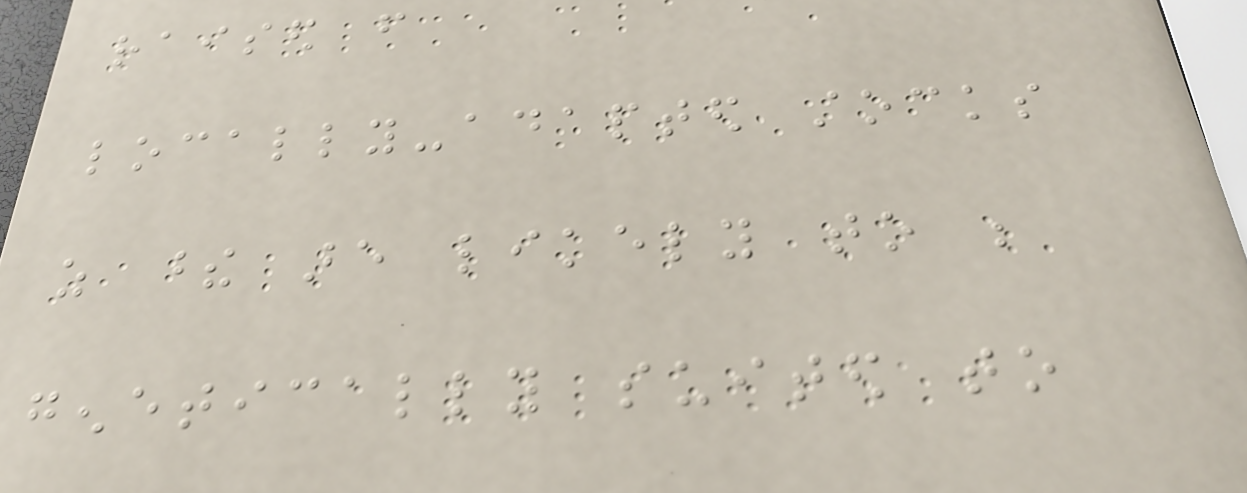raised from
locally-adapted stocks
as these are likely to be
genetically suited to
